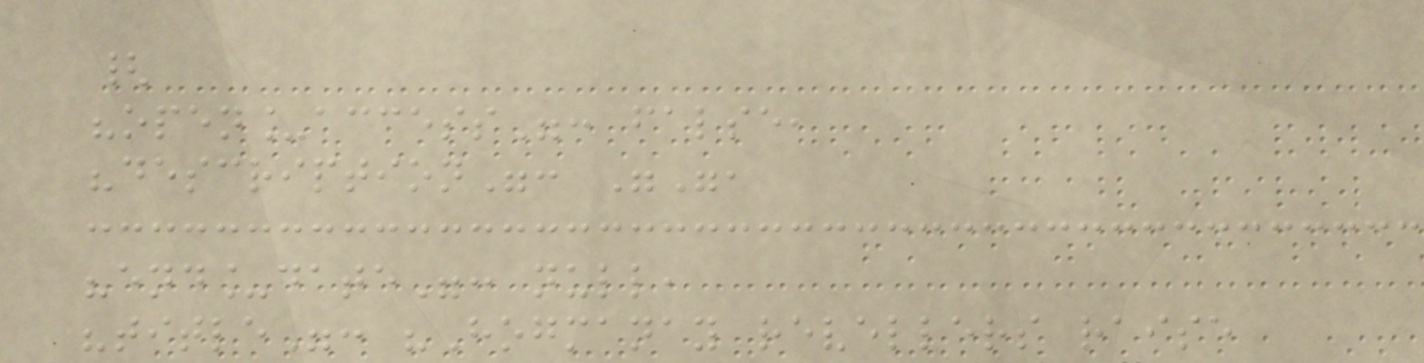{
"open_access": false,
"description": "",
"end_date": null,
"title": "Hogmanay revellers raise
